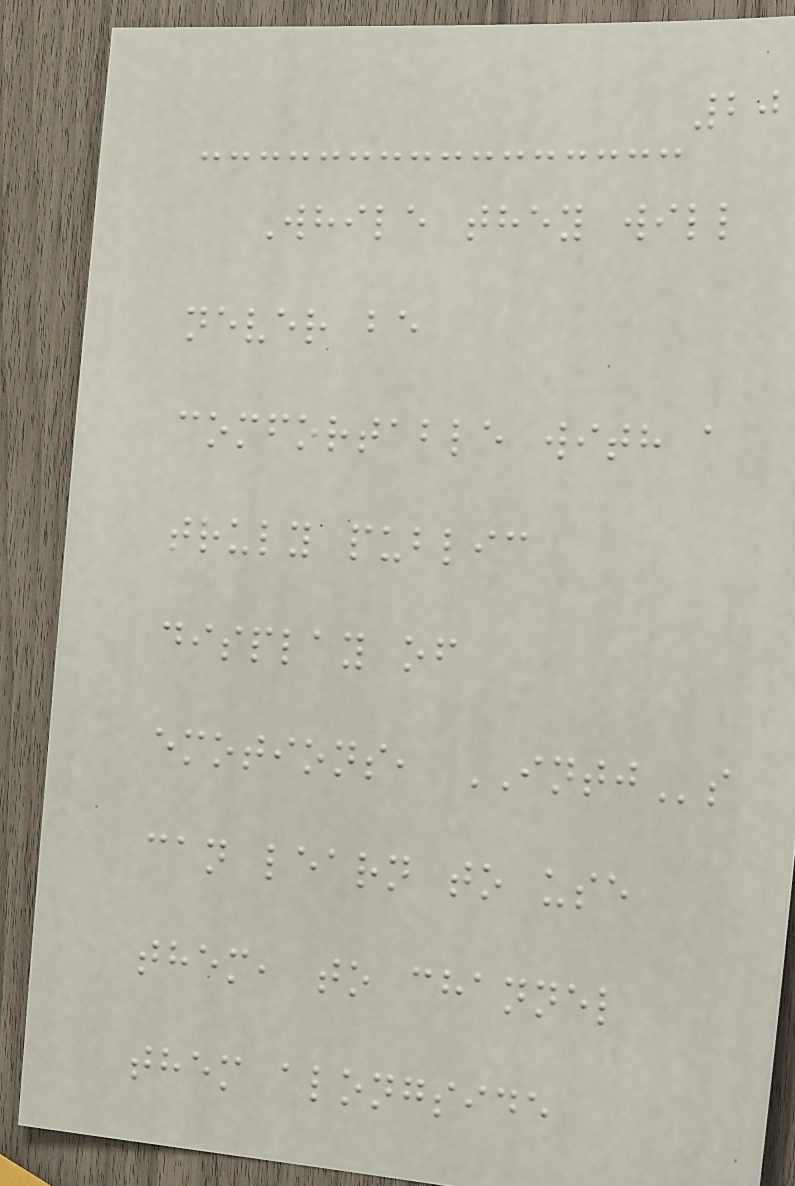20
While they will
never be
comfortable with a
truly public
display of
emotions, INTJs
can learn to use
them, to channel
them alongside
